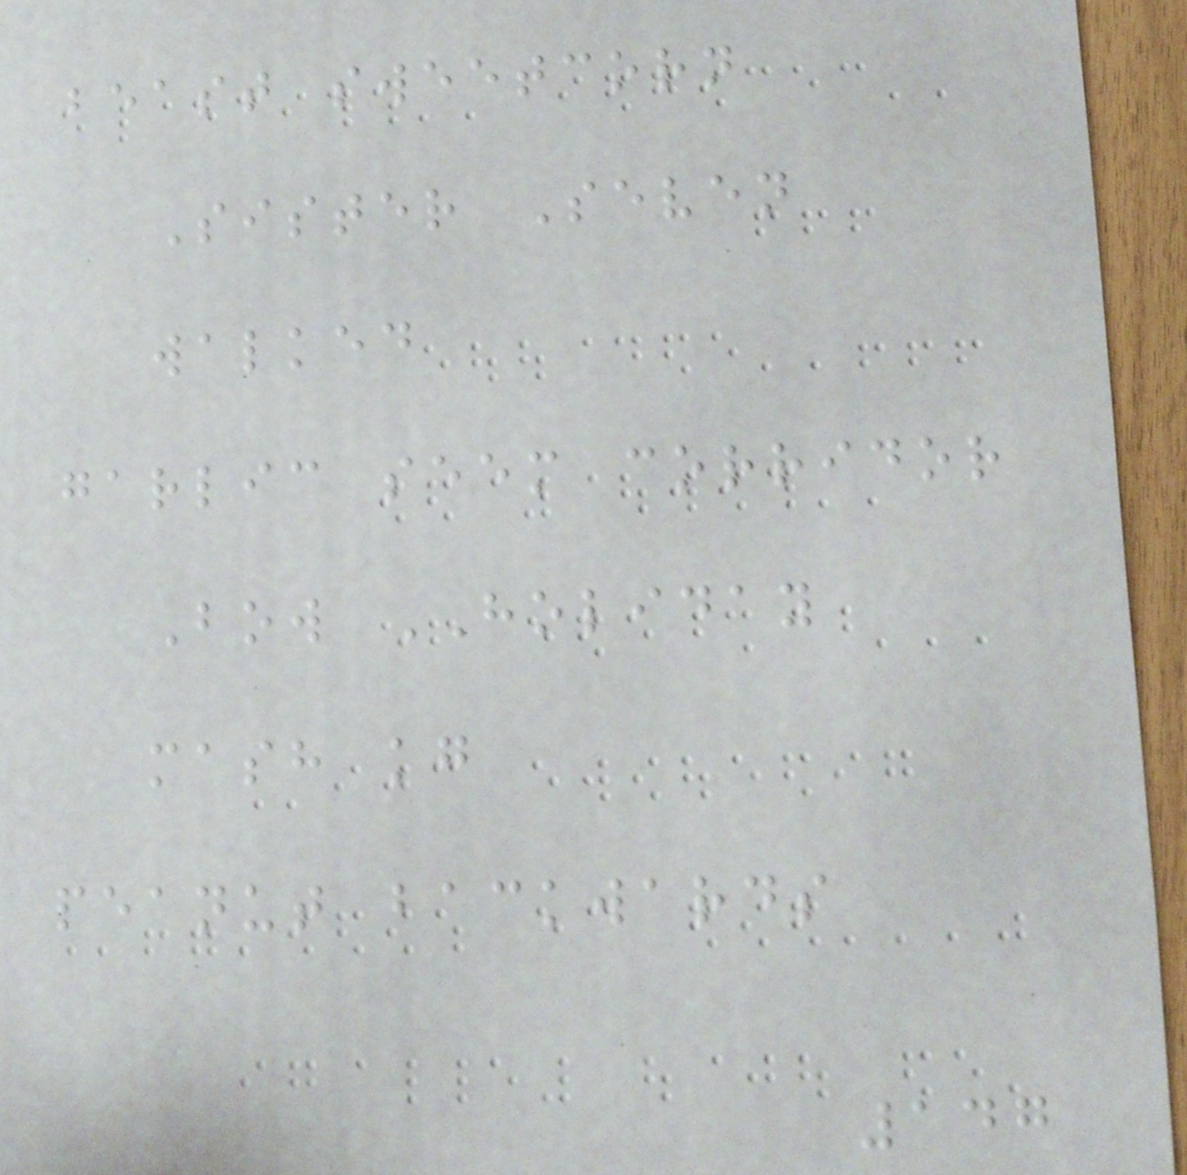beast sweetcorn
Sister Seven
walked
garlic seem corridor
Bow HOLIDAY
mash kg
peanut backwards
147
